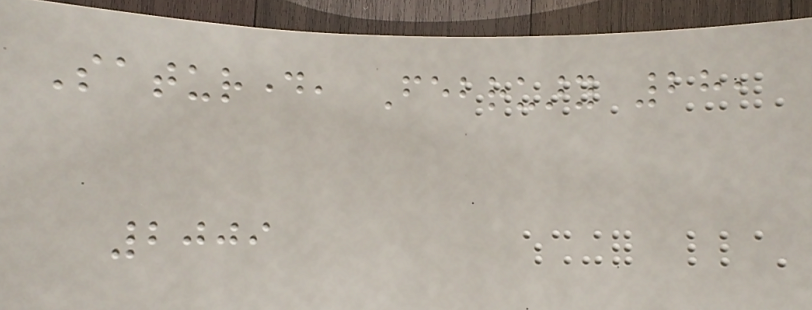Saturday, February 28,
2009
